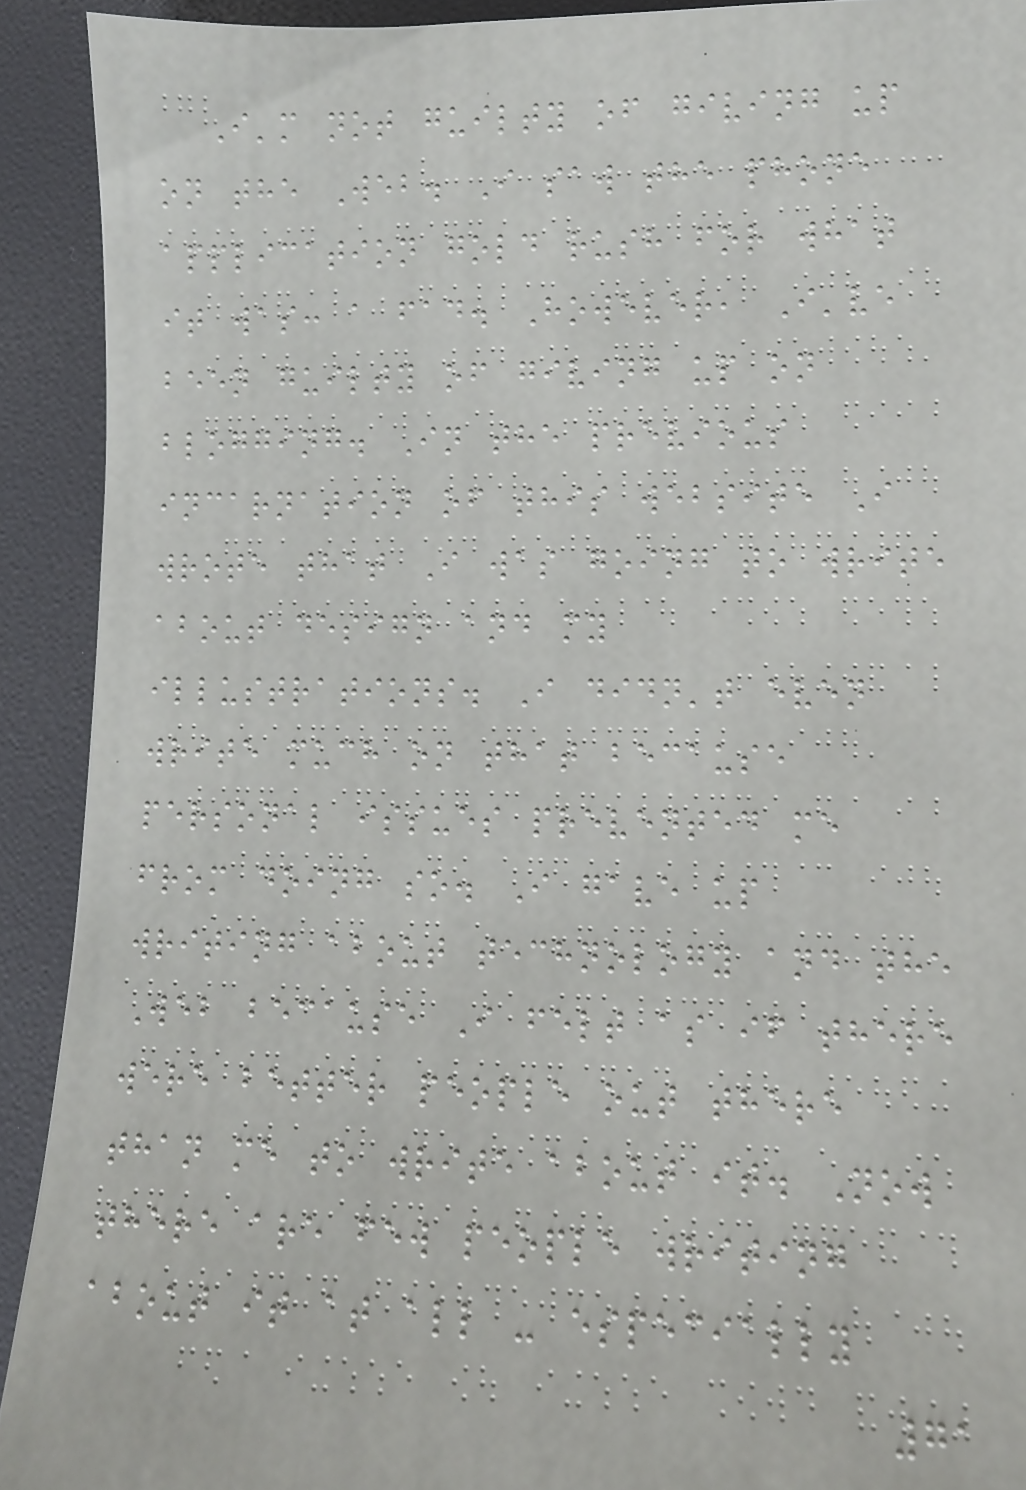I'm not guilty of giving up
on the Web. I saw the phone
application gold rush for what
it was: a fad. However, I've
been guilty of giving up on
blogging. In the previous
incarnation of this website I
wrote that I was going to write
about design and my
illustrations. I didn't even
write much on that because
personal issues prevented me
from doing so. I gave up
writing about technology and the
Web because I felt as if there
were better people out there
than me to write about it. Now
there are few people writing
about it at all - especially
71
